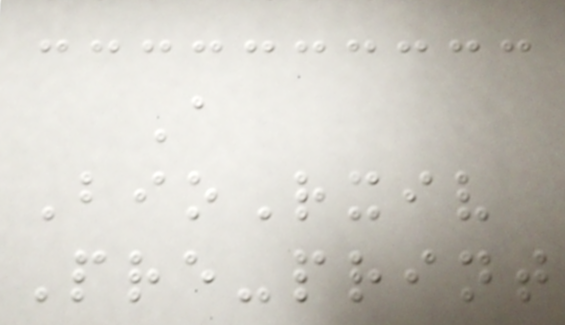A
BioRxiv
Pre-print
